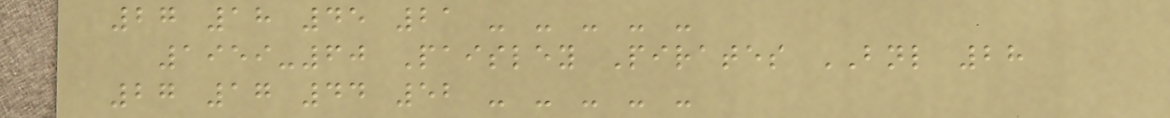27 18 45 21 - - - - -
1959-60 Paisley Pirates BNL 28
27 17 44 52 - - - - -
